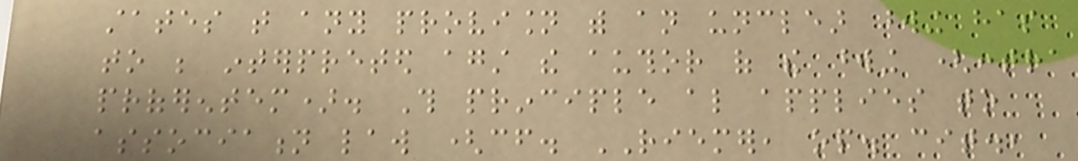states that any provision with an unclear wording has
to be interpreted against the author of the wording (contra
proferentem). This principle also applies to
association law (cf. RIEMER, op. cit.,
